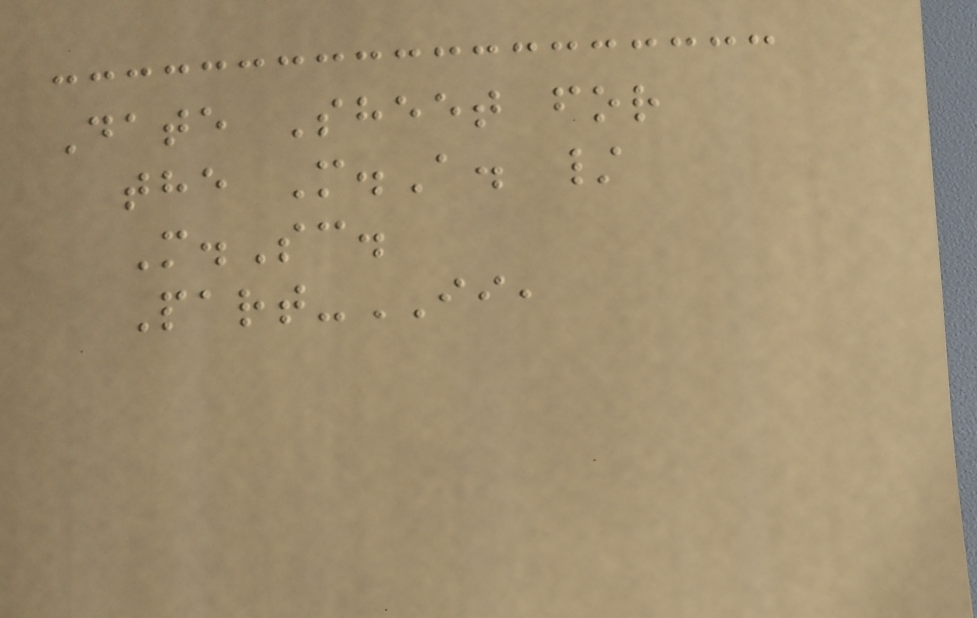Date Sheet for
the M.A. /
M.Sc.
Part-II,
